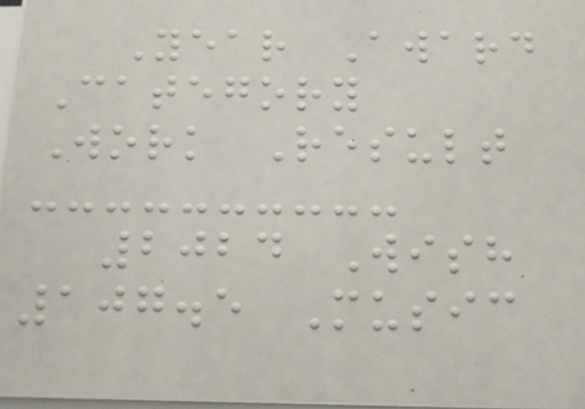Year Award
Category
Work Result
2024 Wish
107.5 Music
